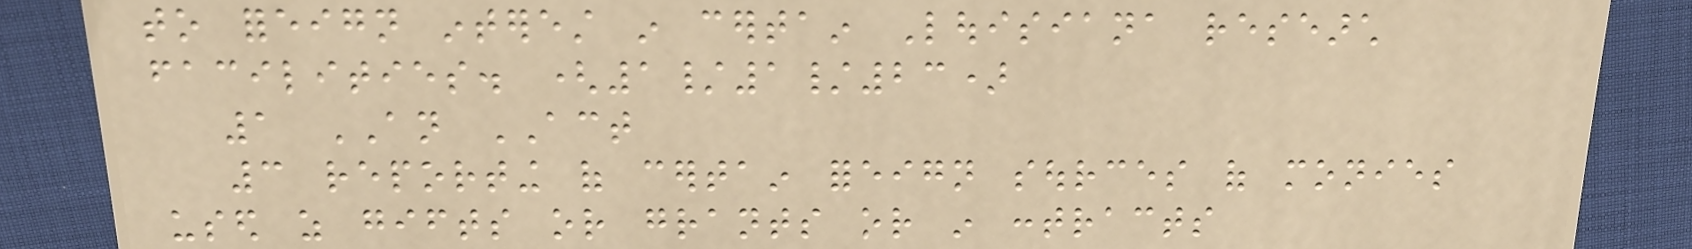to foreign interest in certain Louisiana research
facilities. (1/1/23)
1 AN ACT
3 reporting of certain foreign sources of monies
used as gifts or grants or in contracts
